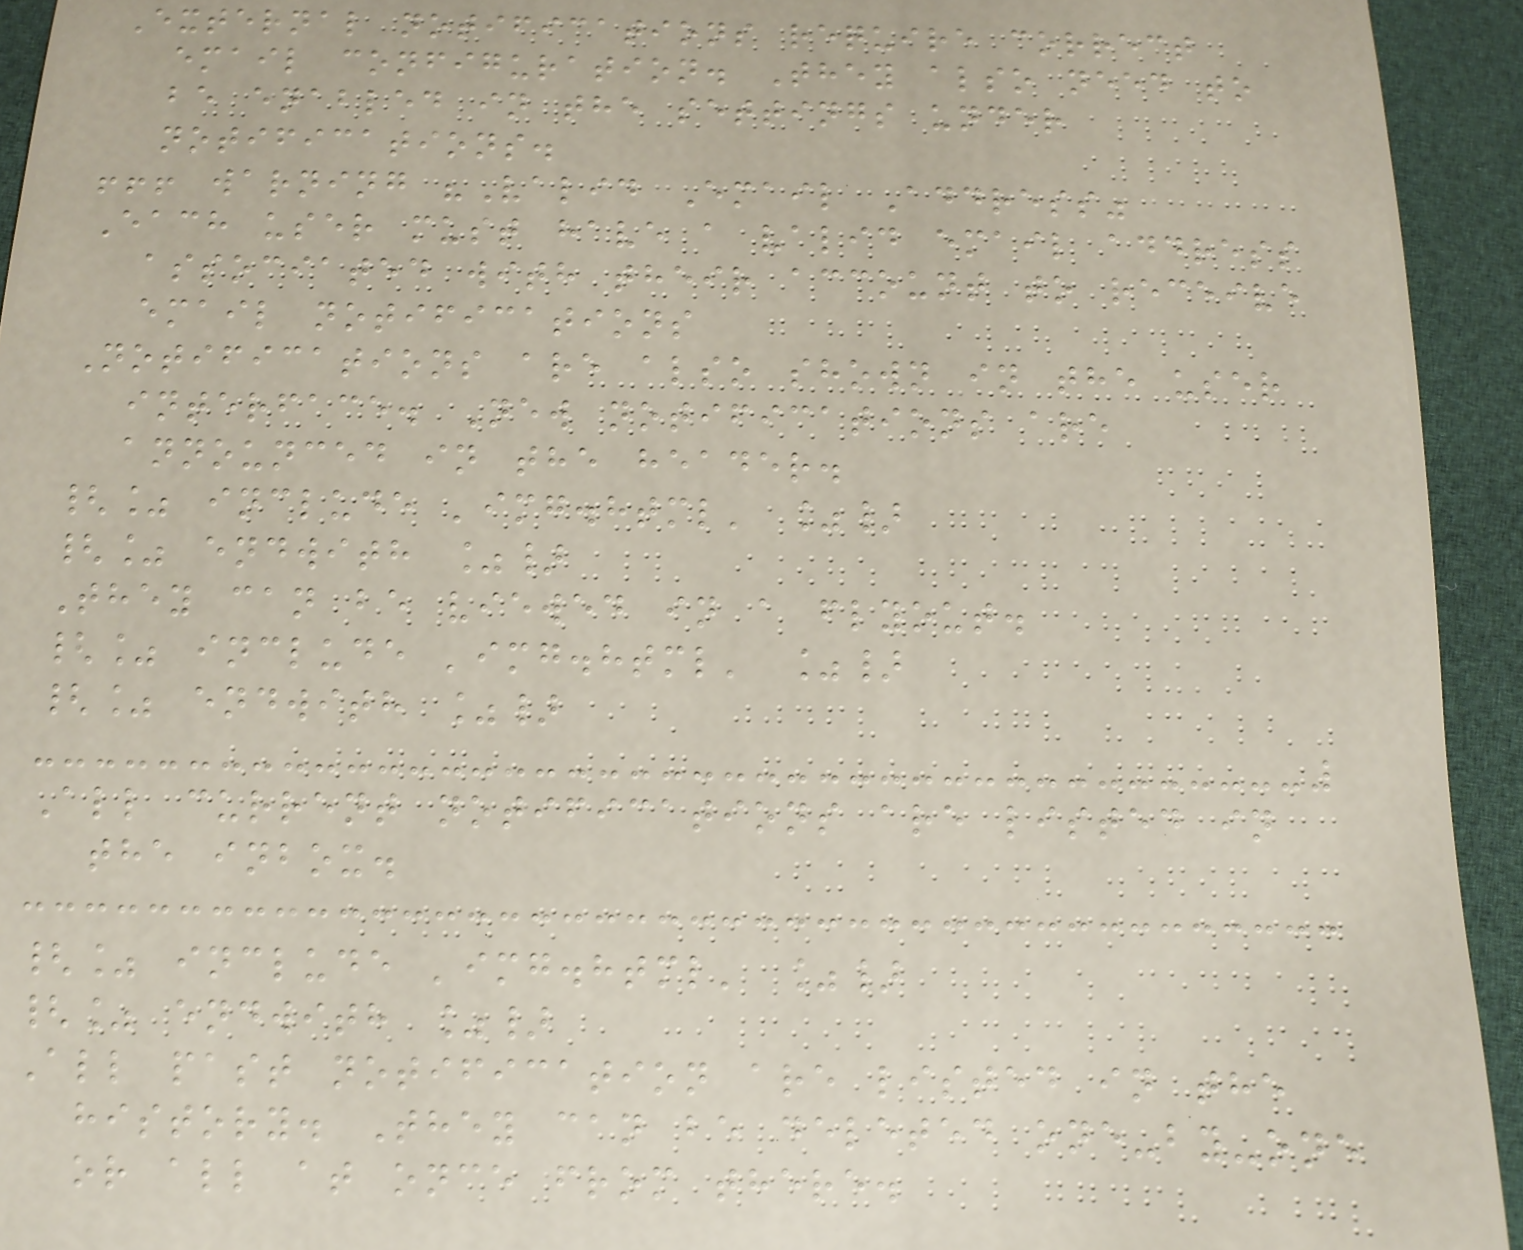External notifications require correct
email configuration. They also need to
be enabled in the settings under
notifications.
!!! warning "Valid Email Address"
Each user must have a valid email address
associated with their account to receive
email notifications
Notifications are also shown in the user
interface. New notifications are
announced in the header.
{% include 'img.html' %}
{% endwith %}
They can be viewed in a flyout.
{% include 'img.html' %}
{% endwith %}
All current notifications are listed in
the inbox.
{% include 'img.html' %}
{% endwith %}
All past notification are listed in the
history. They can be deleted one-by-one
or all at once from there.
